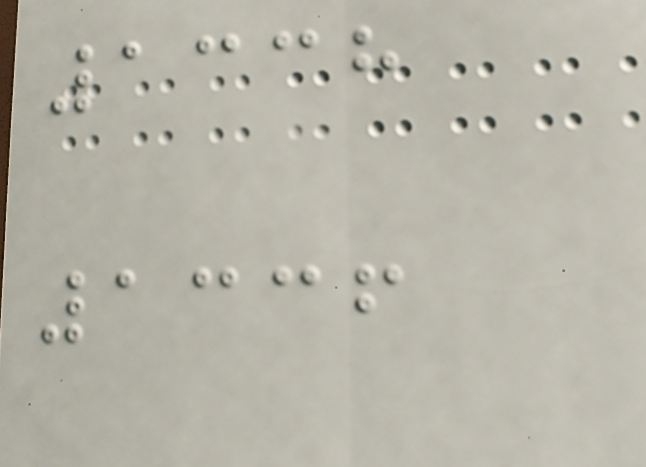1338
1336
